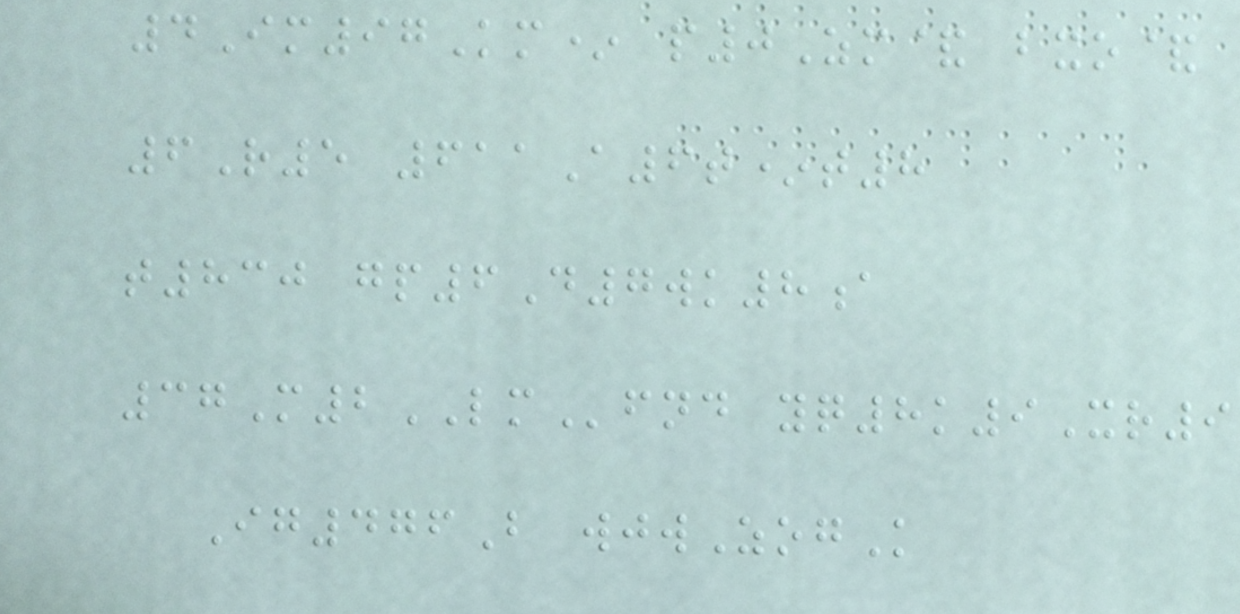4Im97Km* p0Zm& bxo&
6R5 611A6t*t8
t830 gp6D7wk8a
37M2LMfnd yq8k9Xr9
Ig476B wjwZogK
